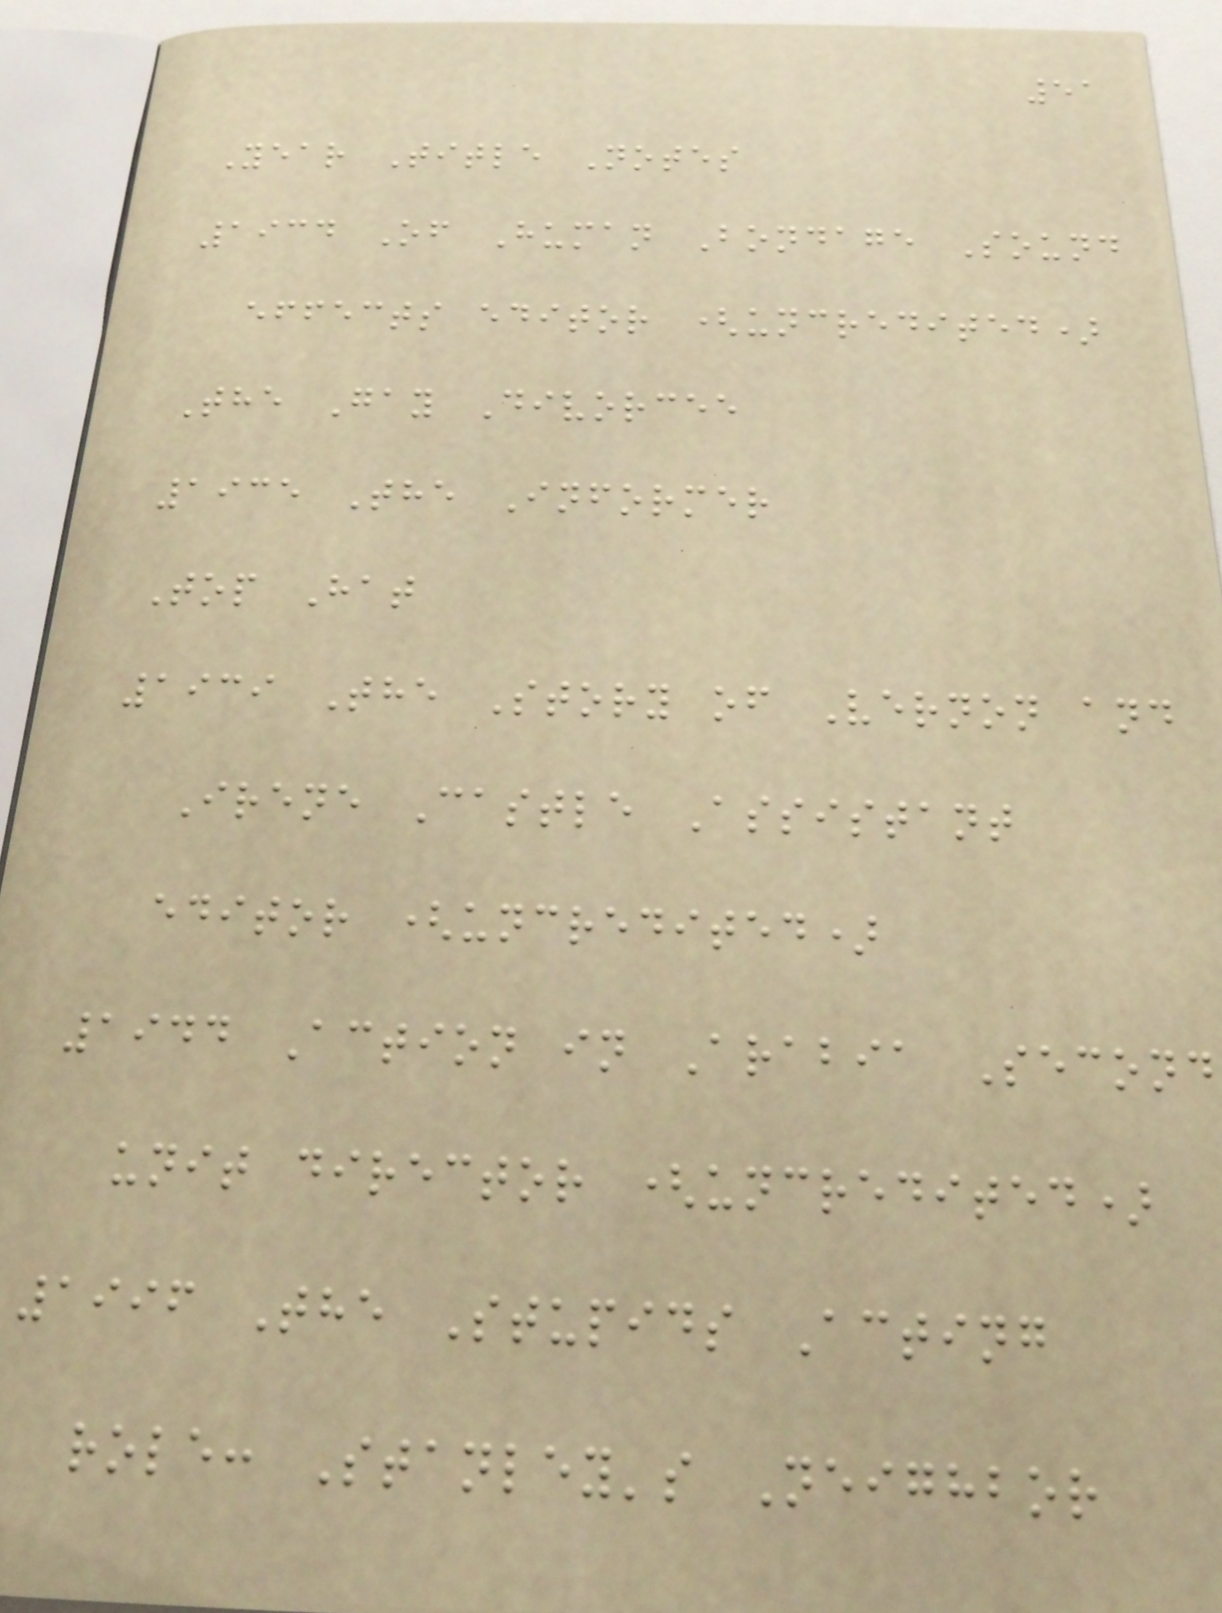51
Year Title Notes
1934 Of Human Bondage Sound
effects editor (uncredited)
The Gay Divorcee
1935 The Informer
Top Hat
1939 The Story of Vernon and
Irene Castle Assistant
editor (uncredited)
1944 Action in Arabia Second
unit director (uncredited)
1996 The Stupids Acting
role: Stanley's Neighbor
